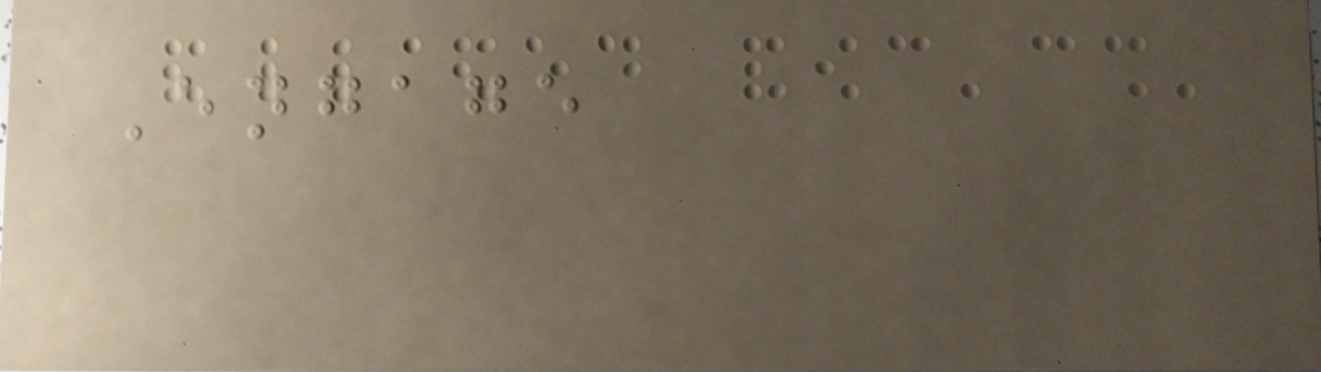Engage
